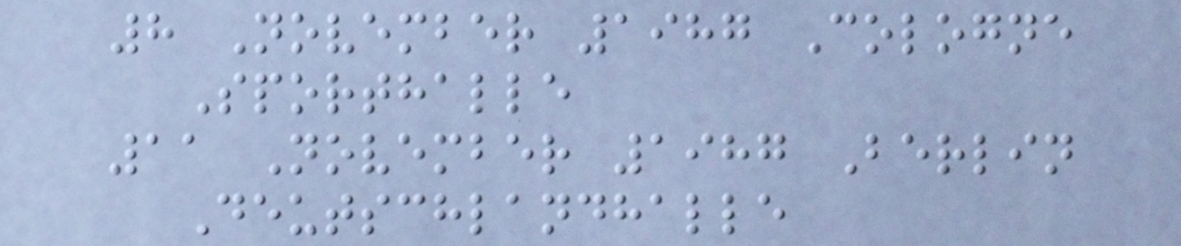8 November 1987 Cologne
Sporthalle
11 November 1987 Berlin
Deutschlandhalle
